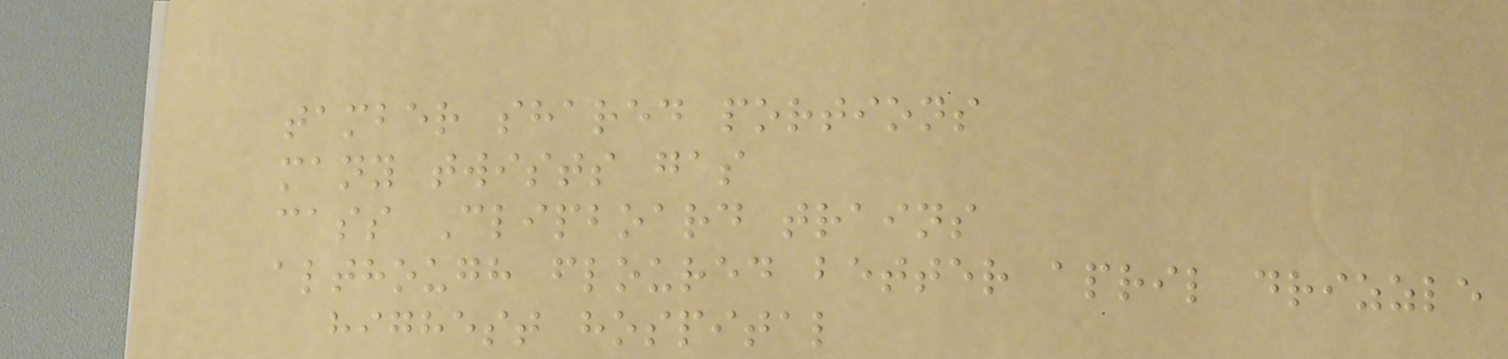tamber shared portions
many twists gas
cass Clipboard trains
although floured better april drizzle
highest hospital
